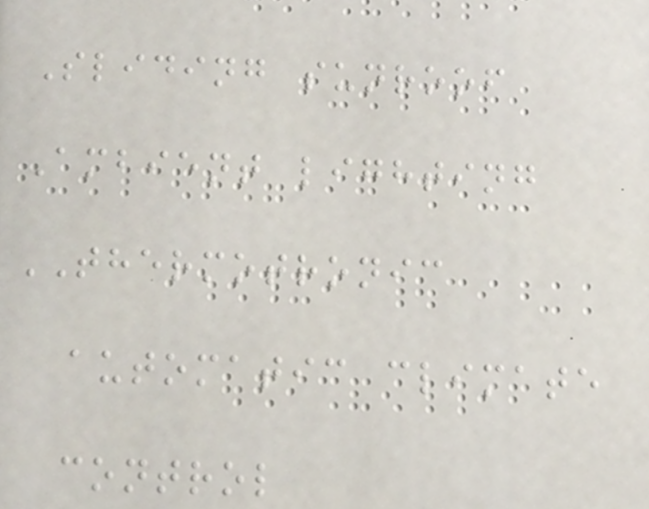Sliding sunroof
Ambient lighting
THERMOTRONIC
automatic climate
control
